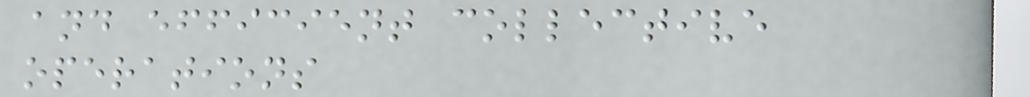and efficient collective
operations
